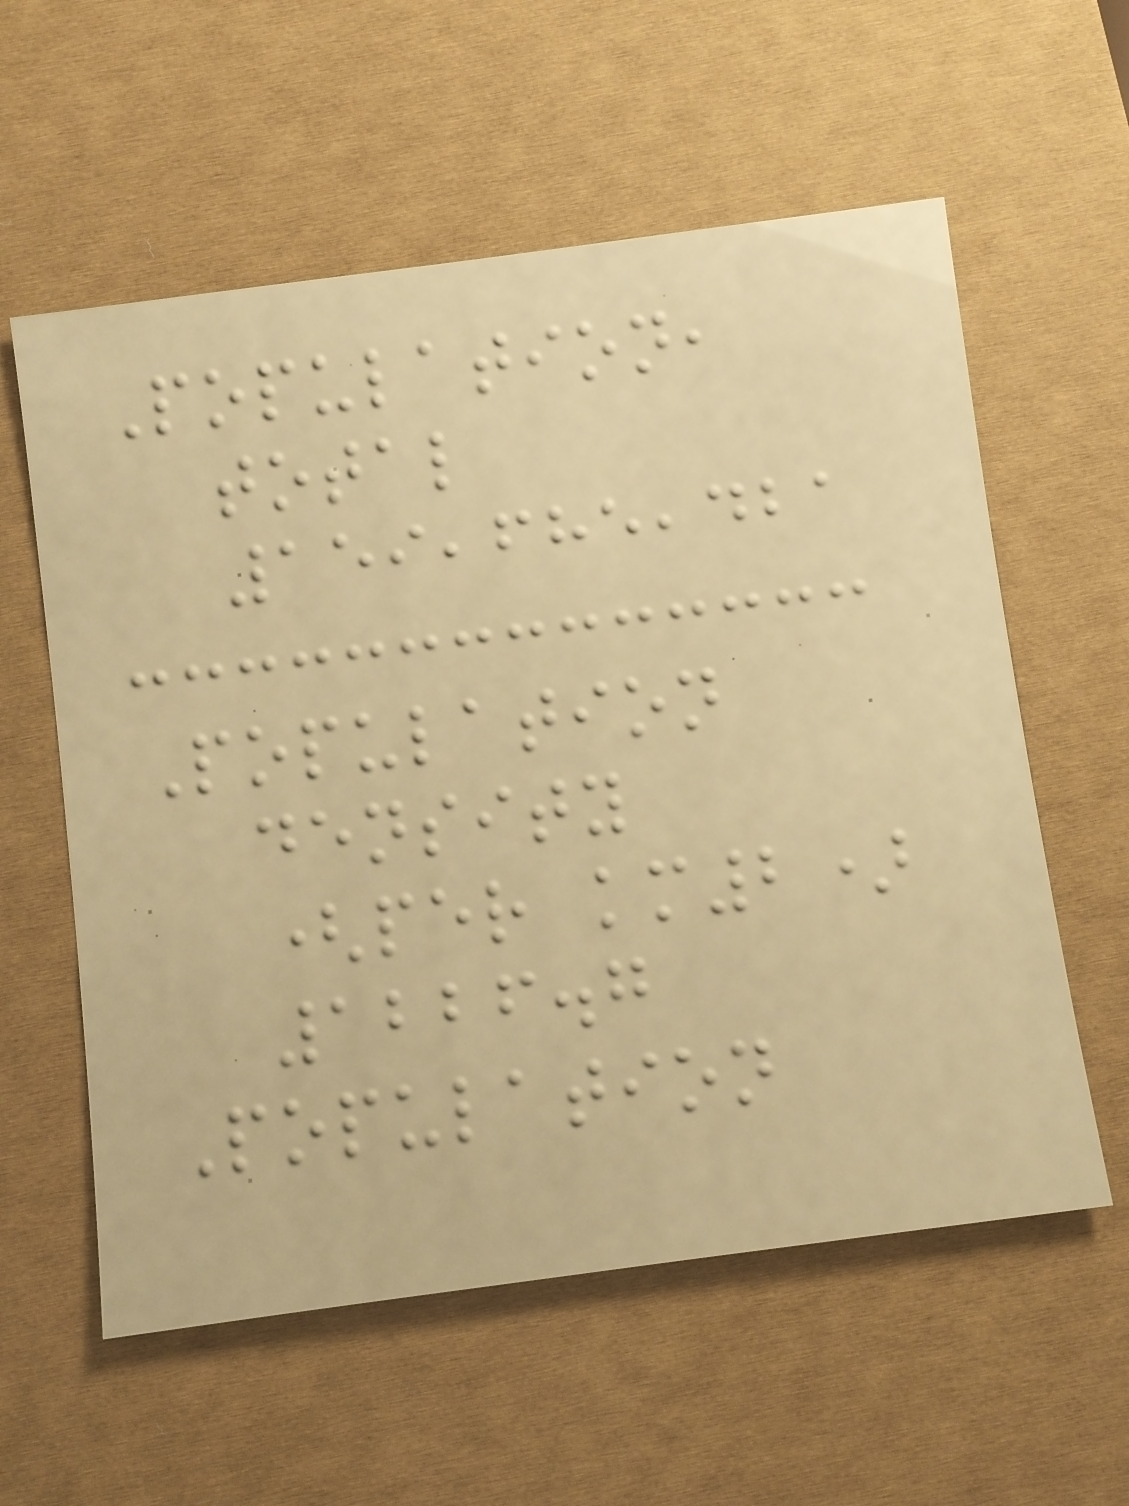Population,
total
159,685,421
Population
density
(per km2)
1226.7
Population
